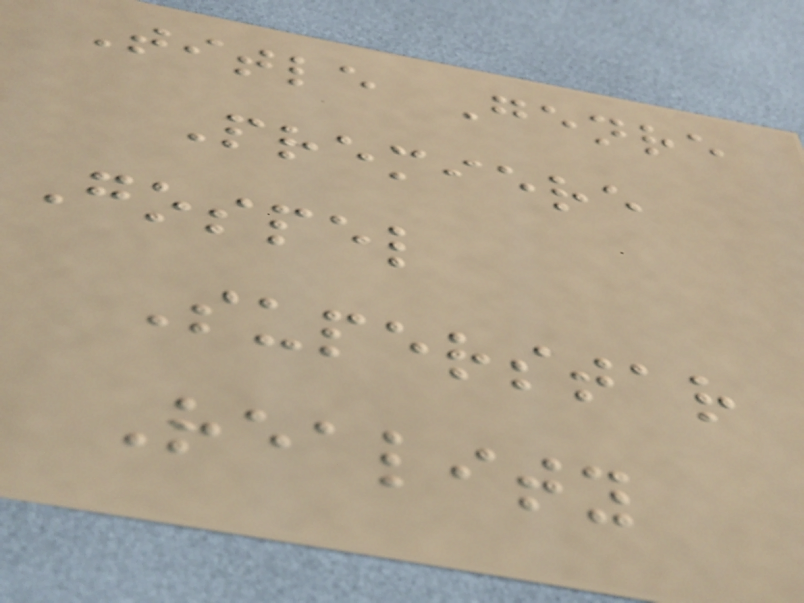Title Genre
Premiere
Gospel
Superstar
Reality
